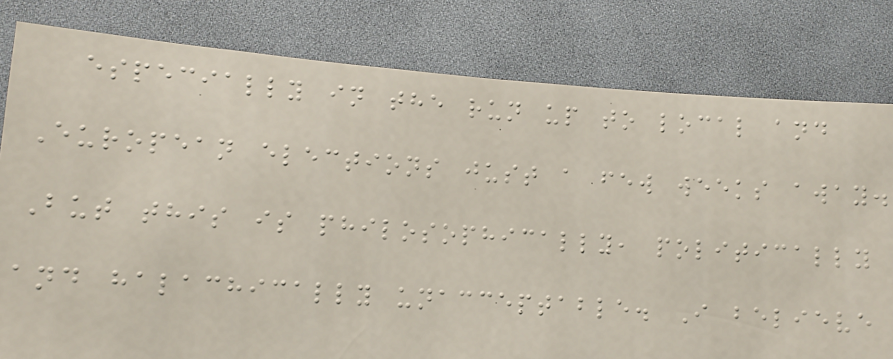especially in the run up to local and
European elections just a few weeks away.
But this is philosophically, politically
and halachically unacceptable. I believe
